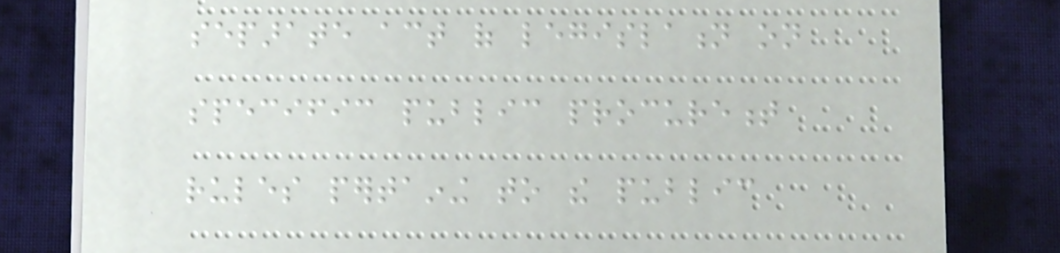separate act of legislation on
specific public procurement
rules pertaining to the public
